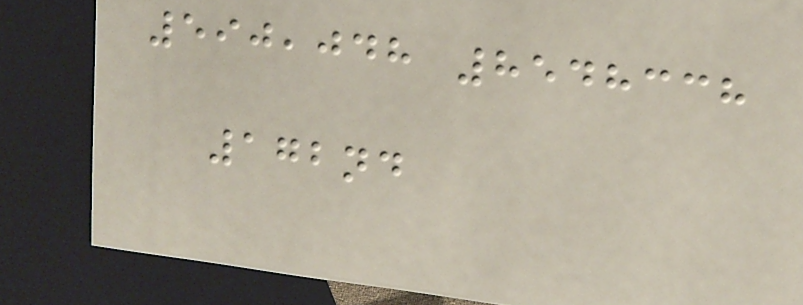590,048 8548338
172nd
